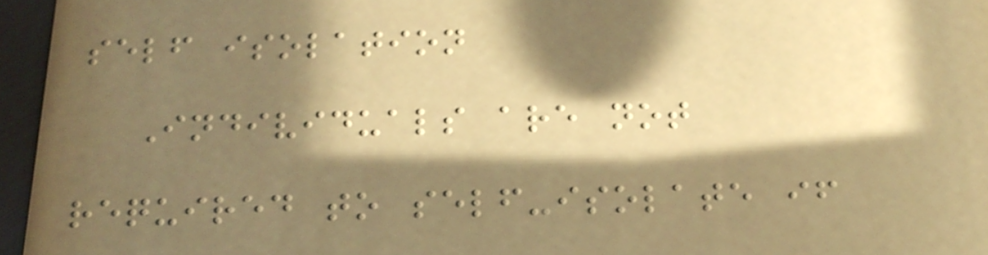self isolation
Individuals are not
required to self-isolate if
